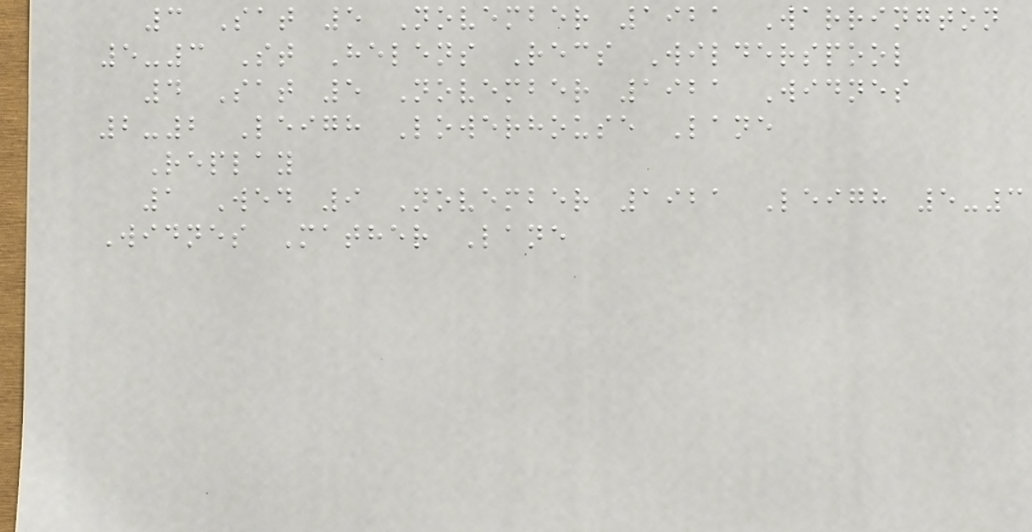3 Sat 5 November 1921 Warrington
5-3 St Helens Recs Wilderspool
4 Sat 5 November 1921 Widnes
2-2 Leigh Lowerhouse Lane
Replay
1 Wed 9 November 1921 Leigh 5-3
Widnes Mather Lane
